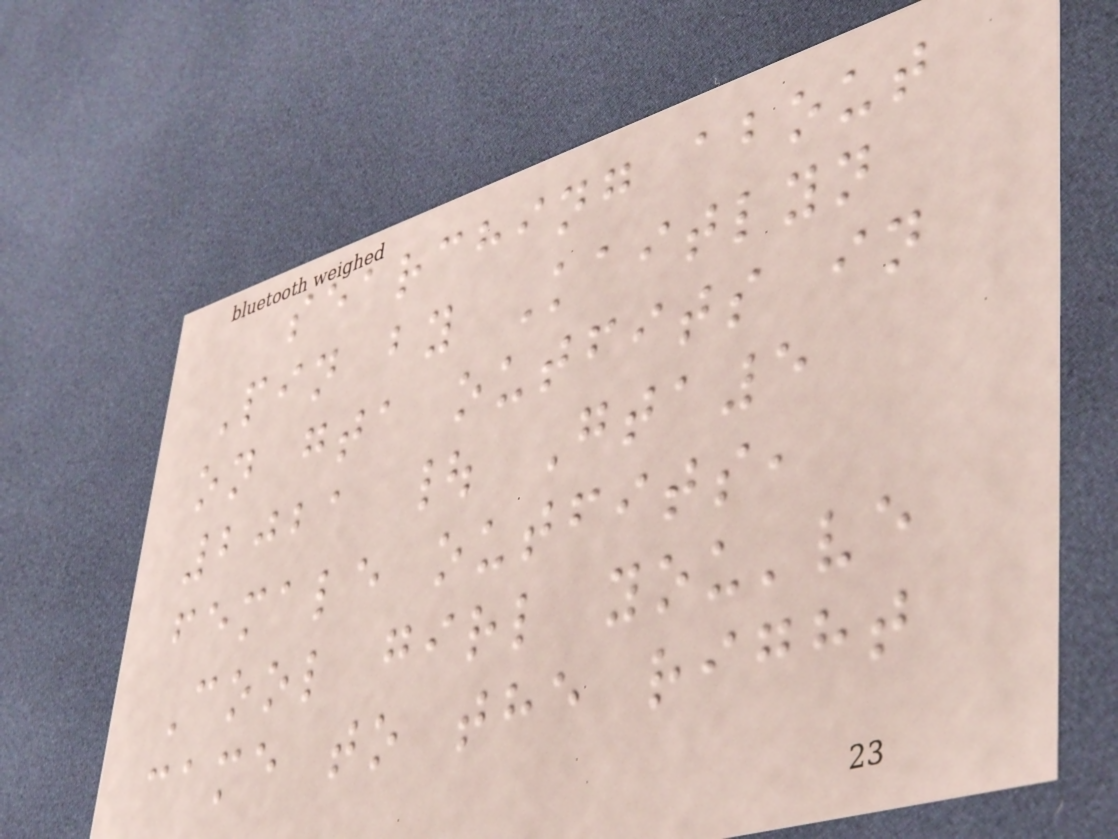searching about
Pin by Kaitlyn
on gta outfits in
2021 | Gta5
female outfits,
Cool girl you've
came to the right
